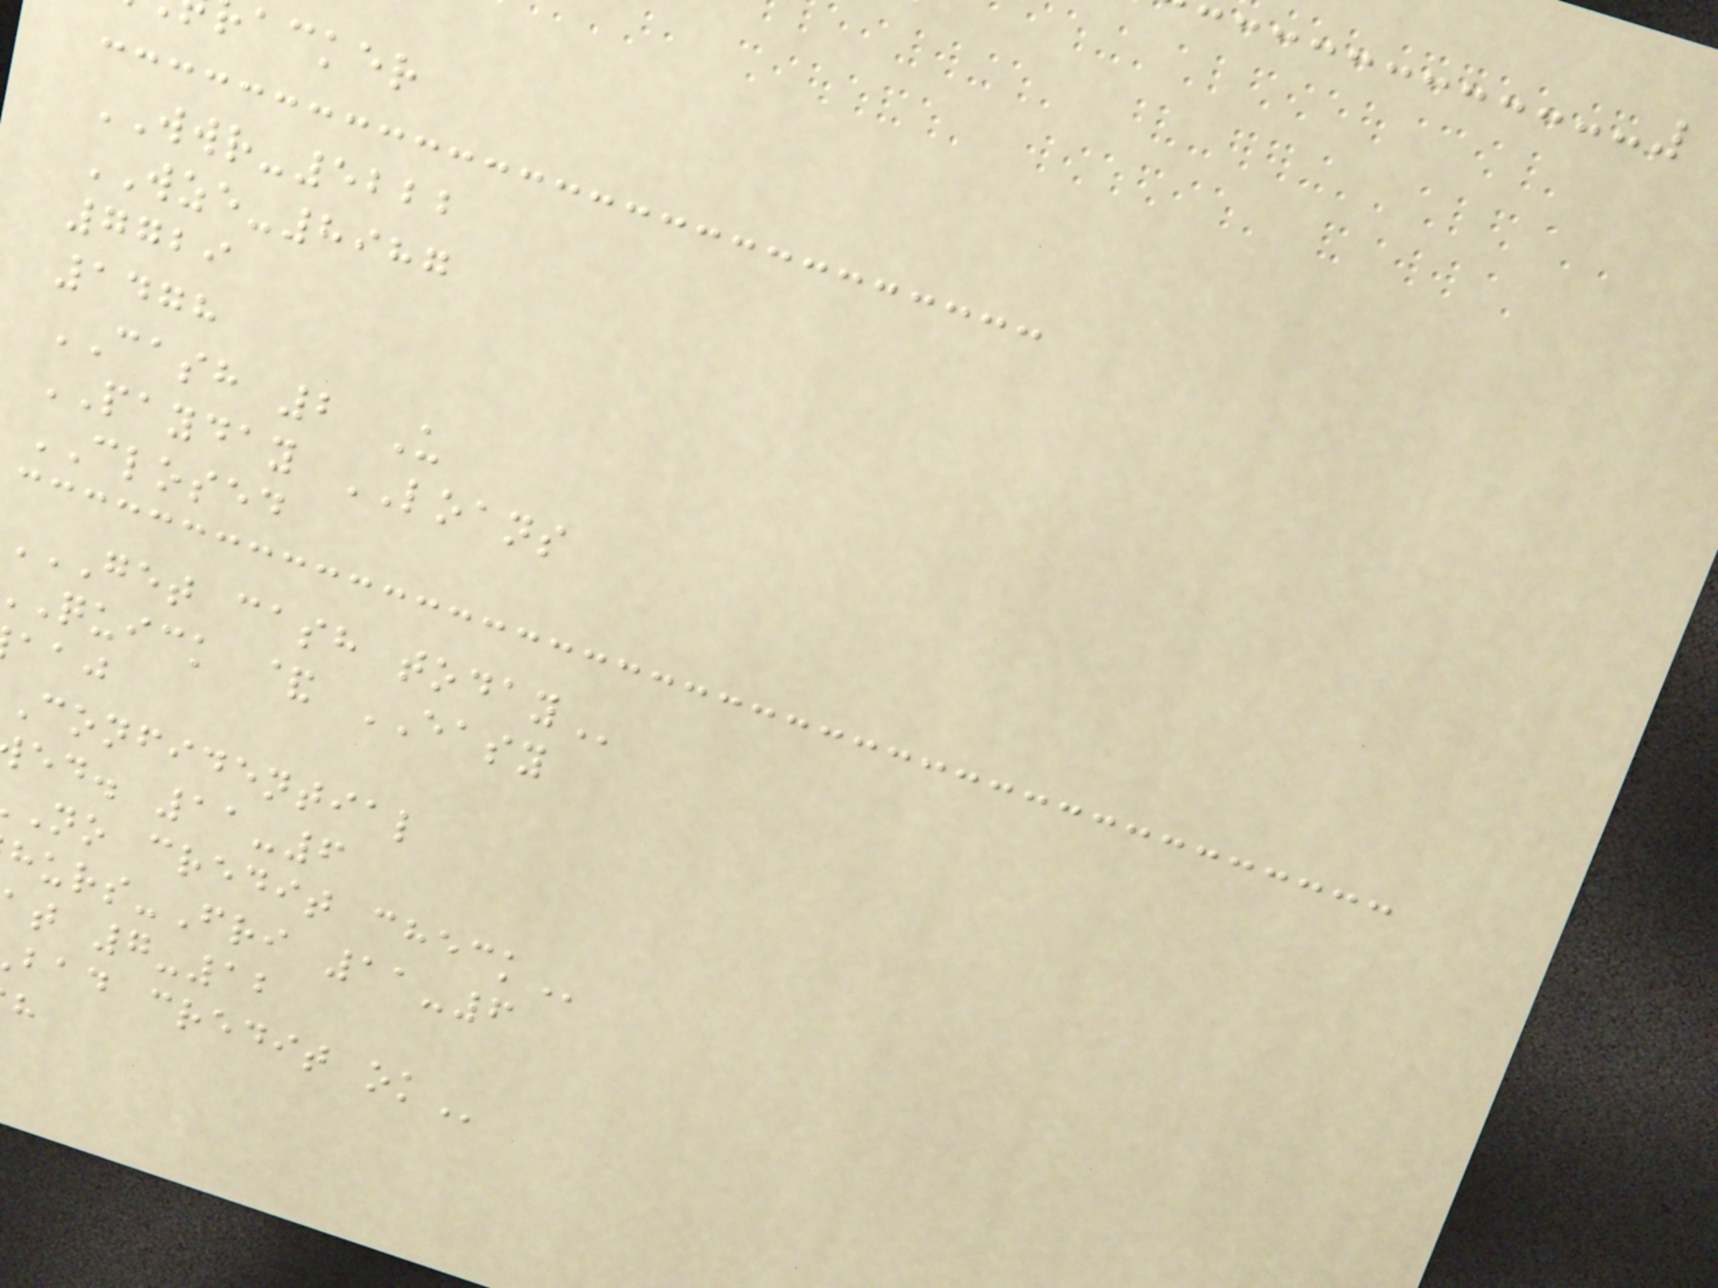acker
WWR-5222
WZE-8987
7729
1478
CASH 2 U
PAYDAY LOANS
CLOSED
GET CASH TODAY
quick & EASY
confidential
ed. 11-6
no credit
hurs-Fri 11-6
t 7-12
bad credit
